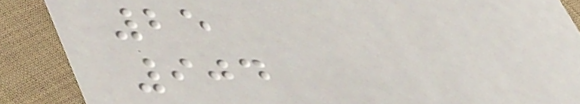25
904
